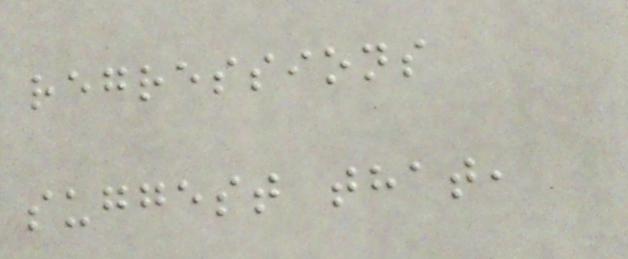regressions
suggest that,
